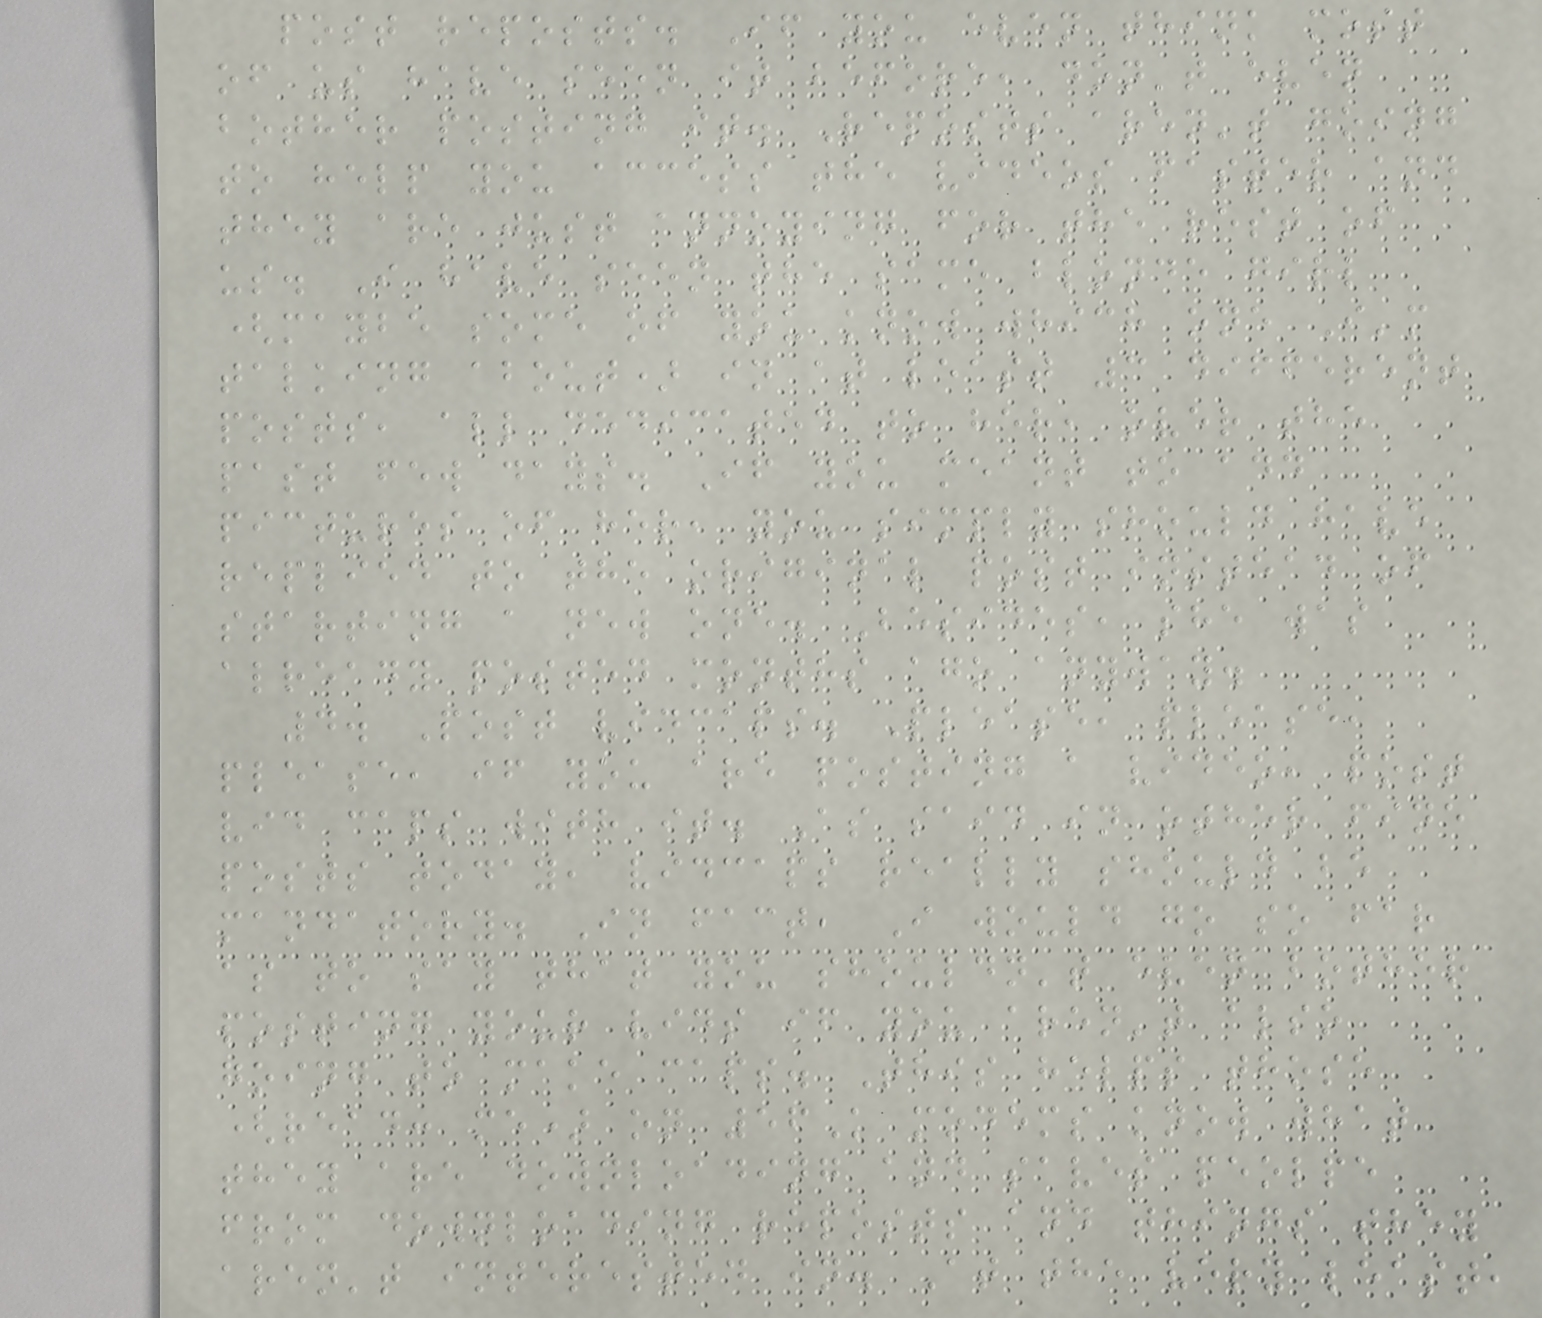post reposts. If you even think most
of us have seen it before, don't even
bother posting it. Reposts aren't going
to help you access the videos faster and
they are just annoying for the rest of
us. I have seen the same blonde girl
(maybe some of you know which one I'm
talking about) in at least 3 different
posts, all dedicated to her, over the
past few days. If you meant to add
pictures of her, you simply should have
replied to the original post instead of
starting a new one. Besides, she was
already posted months ago anyway.
4. Post vidcaps. Please, please,
please, if you are posting a video, post
vid caps with it. As said in other fine
posts today, vidcaps really should be
mandatory. In fact, I would go so far
as to say that you shouldn't even bother
posting your vids if you aren't also
going to make caps. This helps those
(read: me) on 56K modems know what
they are downloading and saves peolpe
from downloading reposts and things they
aren't interested in. At the very least,
